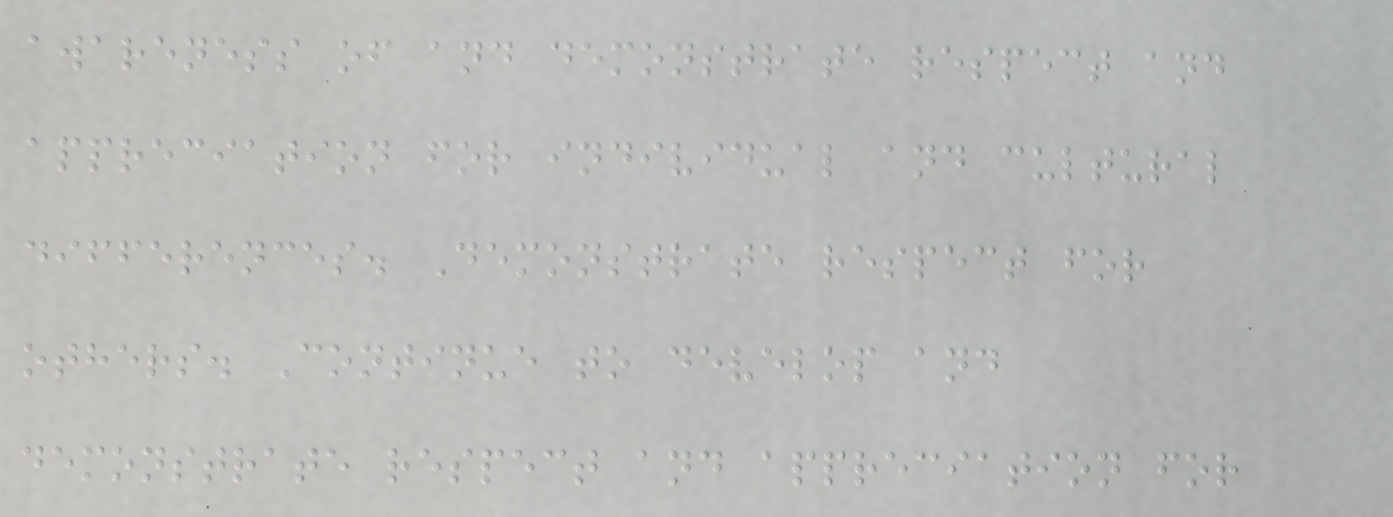awareness of and demonstrate respect and
appreciation for individual and cultural
differences. Demonstrate respect for
others. Continue to develop and
demonstrate respect and appreciation for
